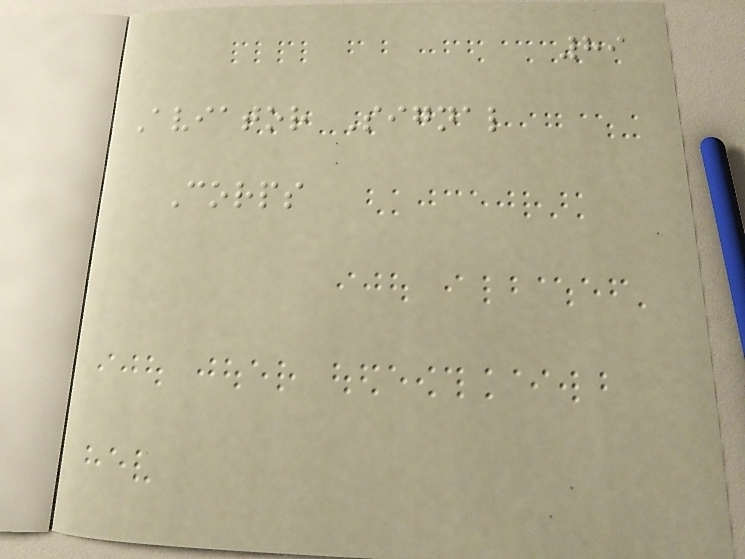89
Aviator Signal
Corps
